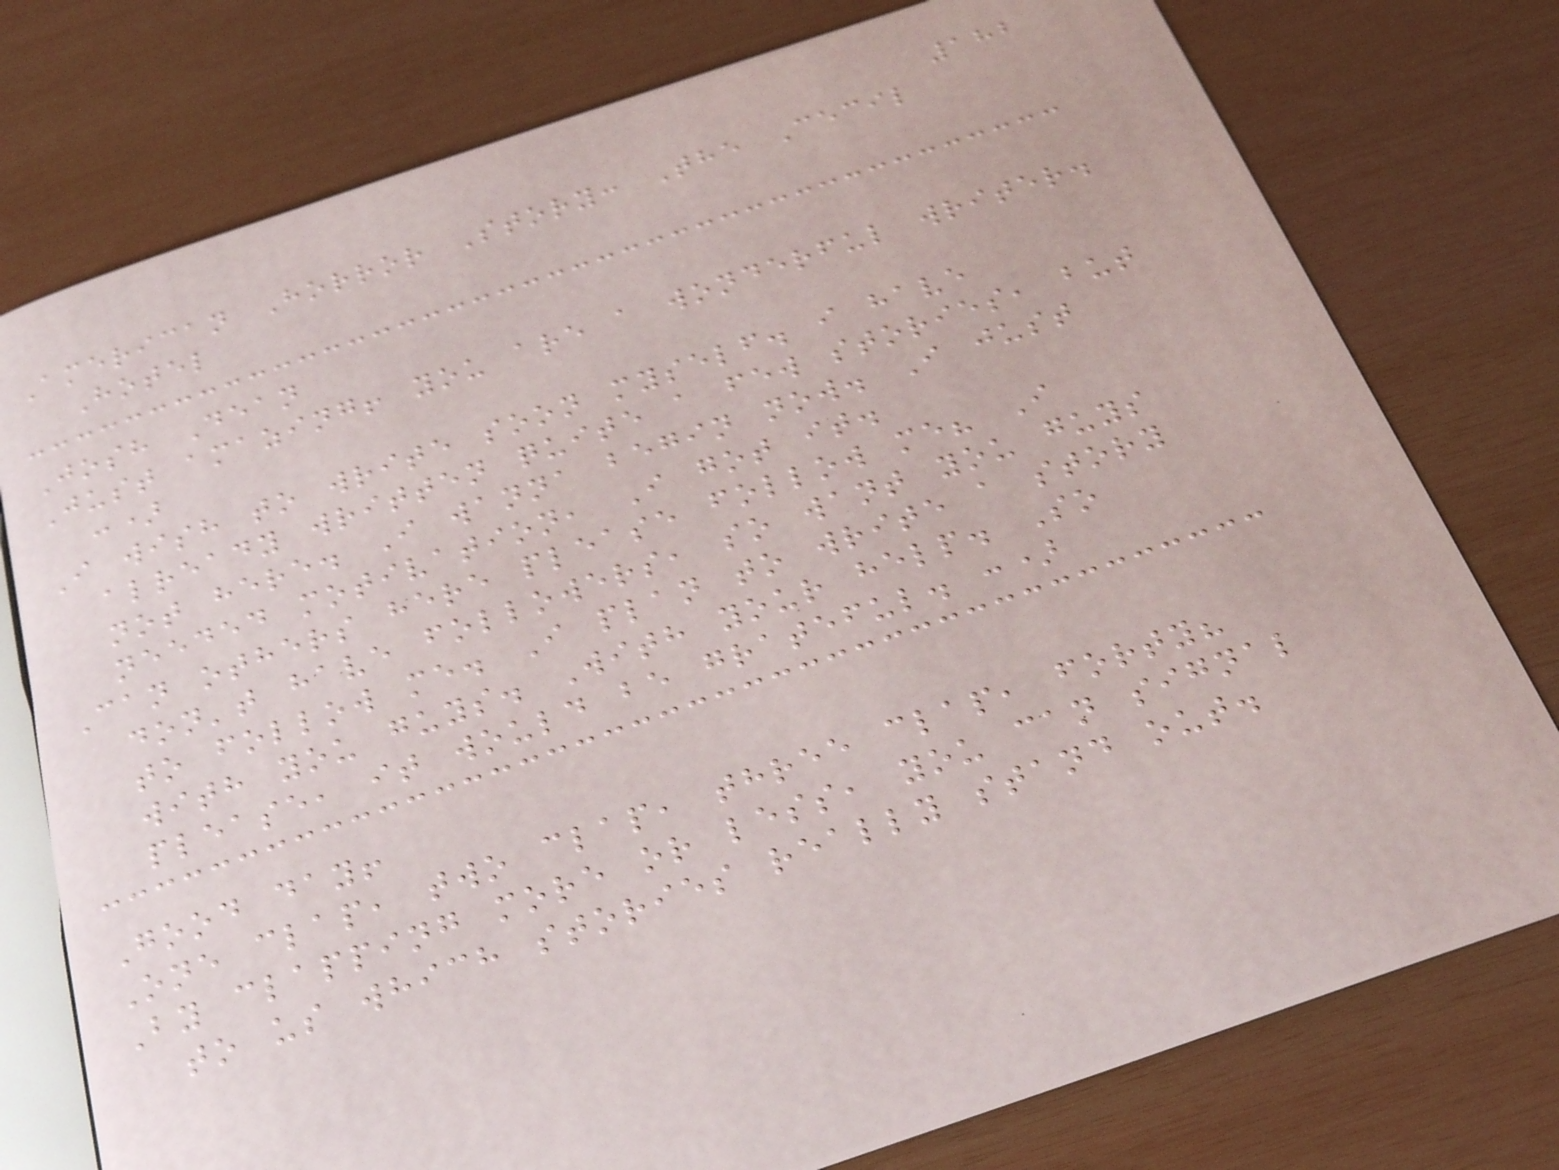182
American Horror Story: The Cecil
Hotel
Josh Dean
Just amazing! you are a wonderful writer.
:)
I wish to write soon myself. i have
already written quite a few stories, but
not here. I wanna begin now. I just
needed motivation, I got it.
Can others here please follow me? I
don't have followers, so want you guys
to follow me. I plan to write a story
with you guys. With your help. So
please, it would be grateful. :)
Good day!
One clap, two clap, three clap, forty?
By clapping more or less, you can signal
to us which stories really stand out.
